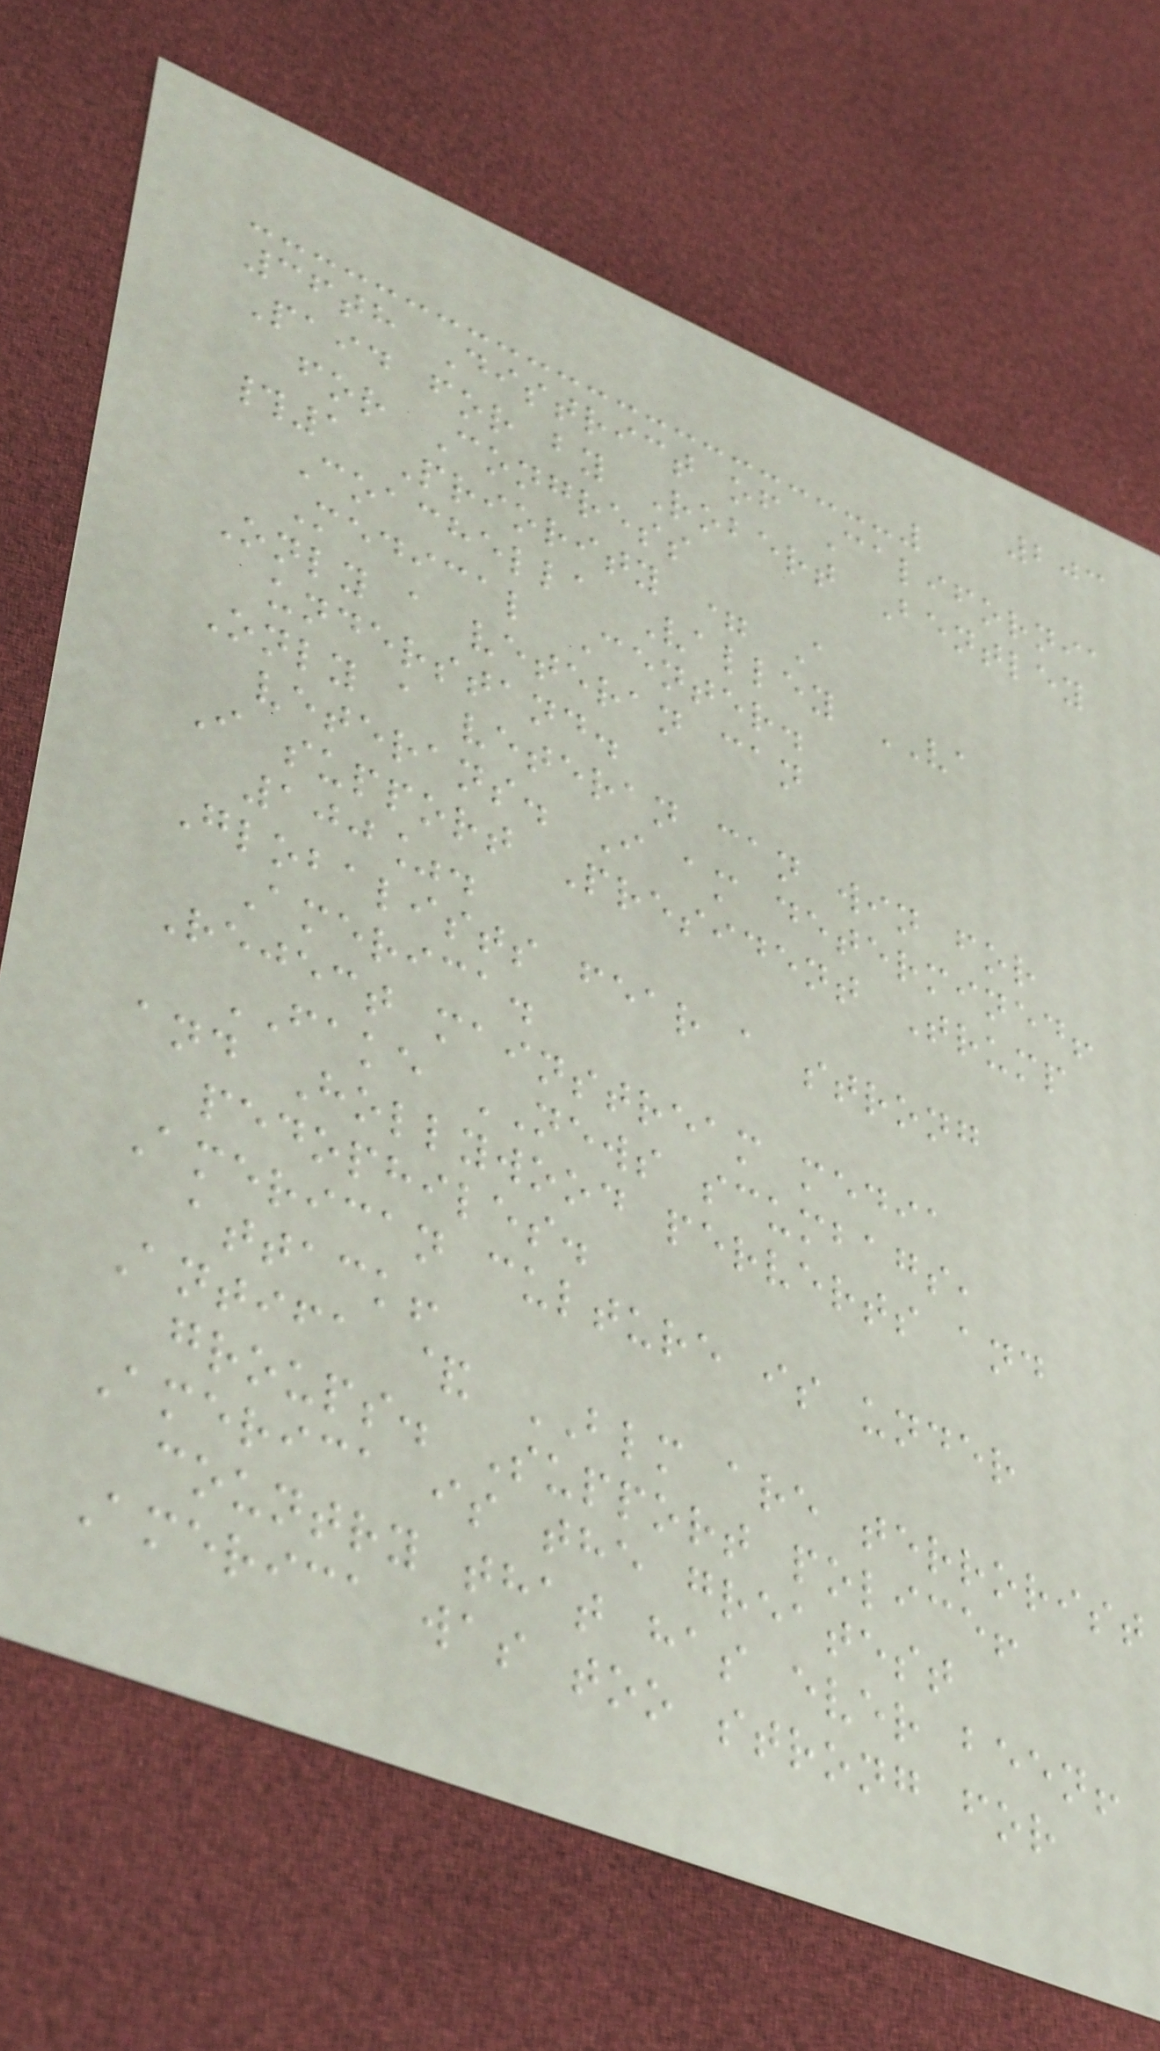203
36th District of California
Paid for by Robert Bentley
for Congress
#1 Priority = A
Coachella Valley VA
Medical Center.
Only a veteran can
understand.
Only a veteran can win for
veterans. I am determined!
I support President Trump
100%.
Globalists fear a strong
America.
Reject mainstream media
FAKE NEWS scumbags,
and Hollywood perverts and
pedophiles.
American culture is under
attack!
Antifa & BLM are terrorist
groups. Support police!
America is the greatest
country that has ever been!
America was too strong for
